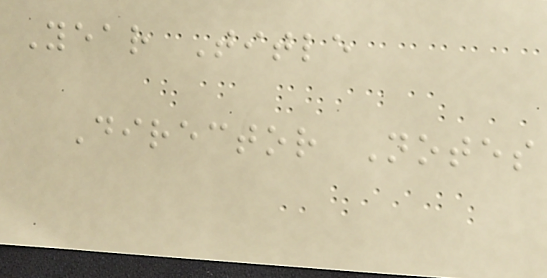Year Title
Director Notes
